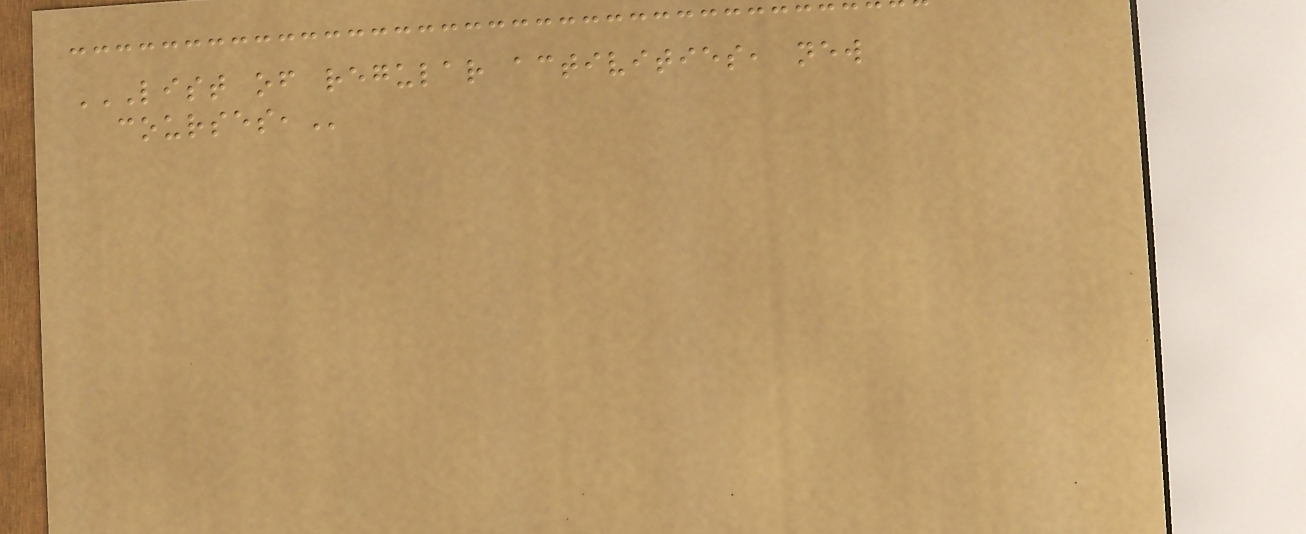LIST OF REGULAR ACTIVITIES, NEW
COURSES,
